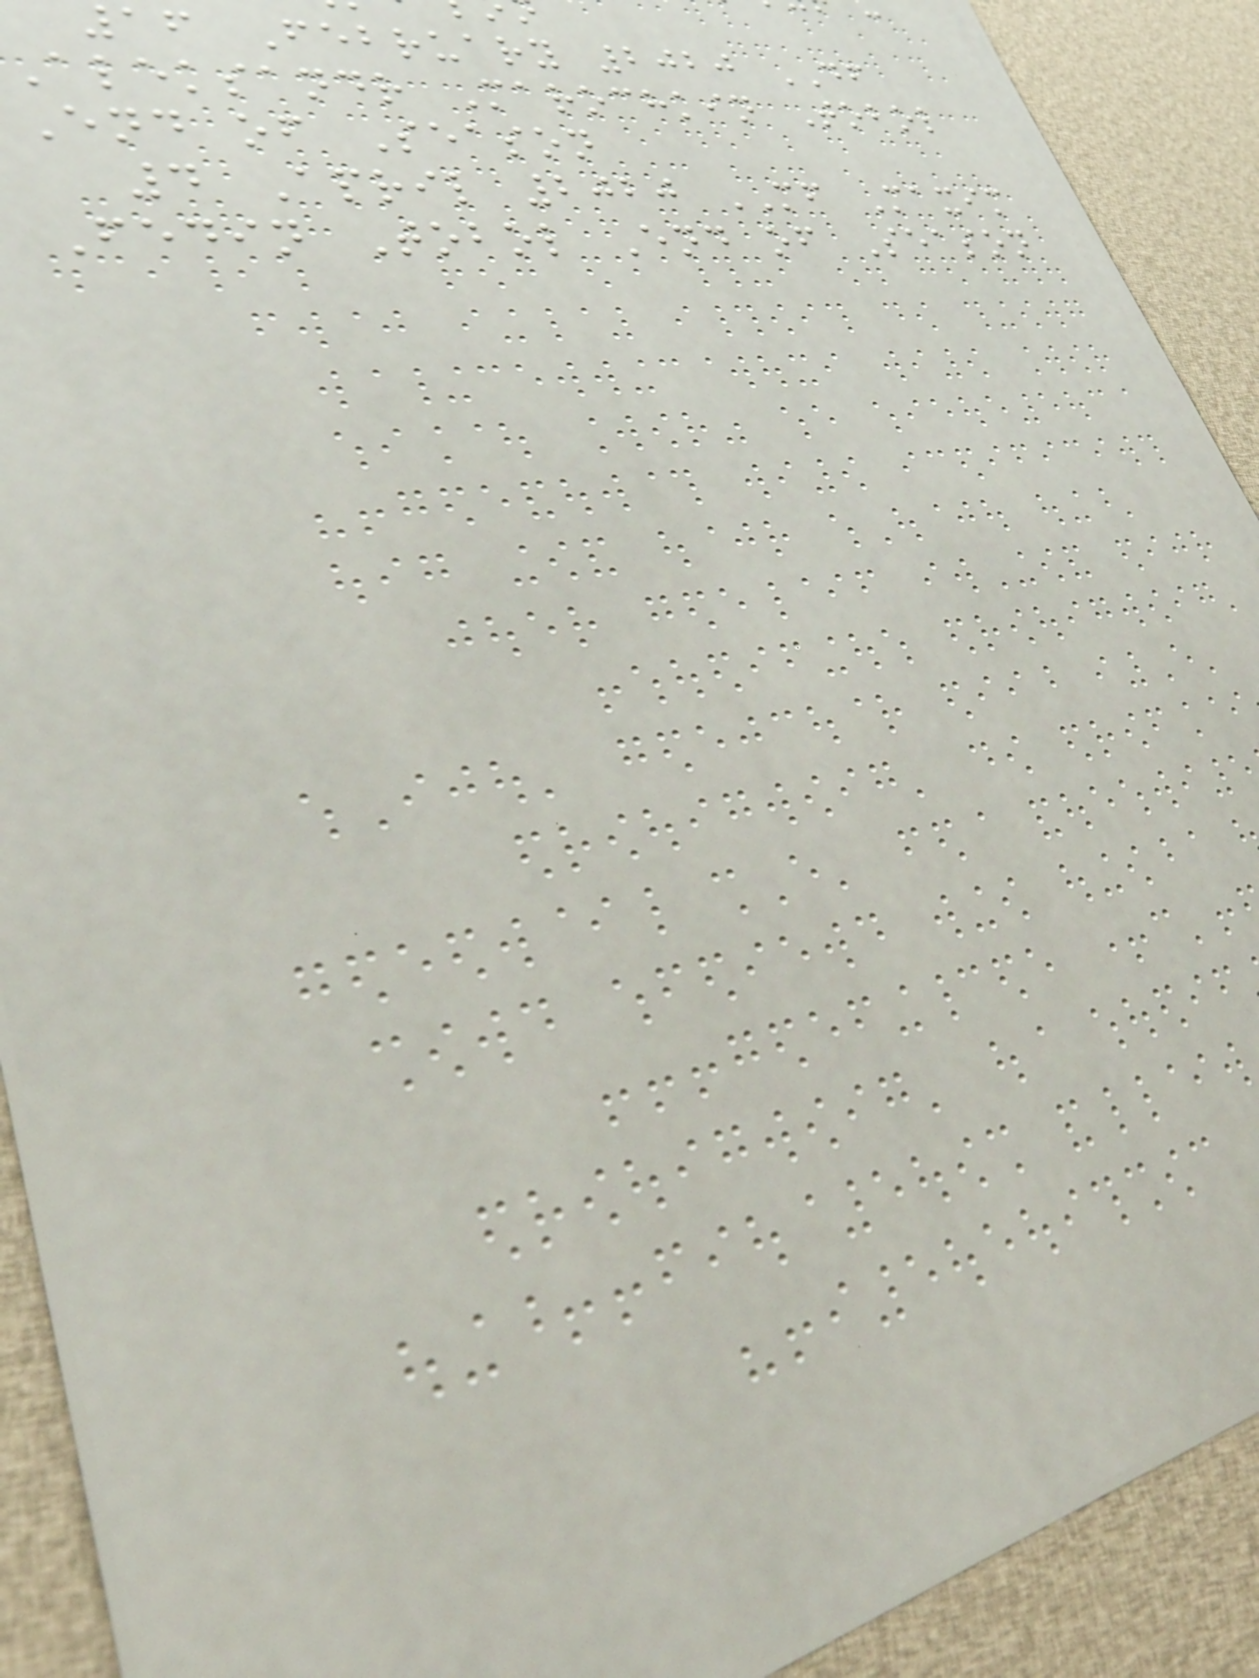16 February 2020 DF
Aleksandr Marochkin Tobol
End of Season
4 April 2020 MF Maxim
Fedin Tobol End of Season
